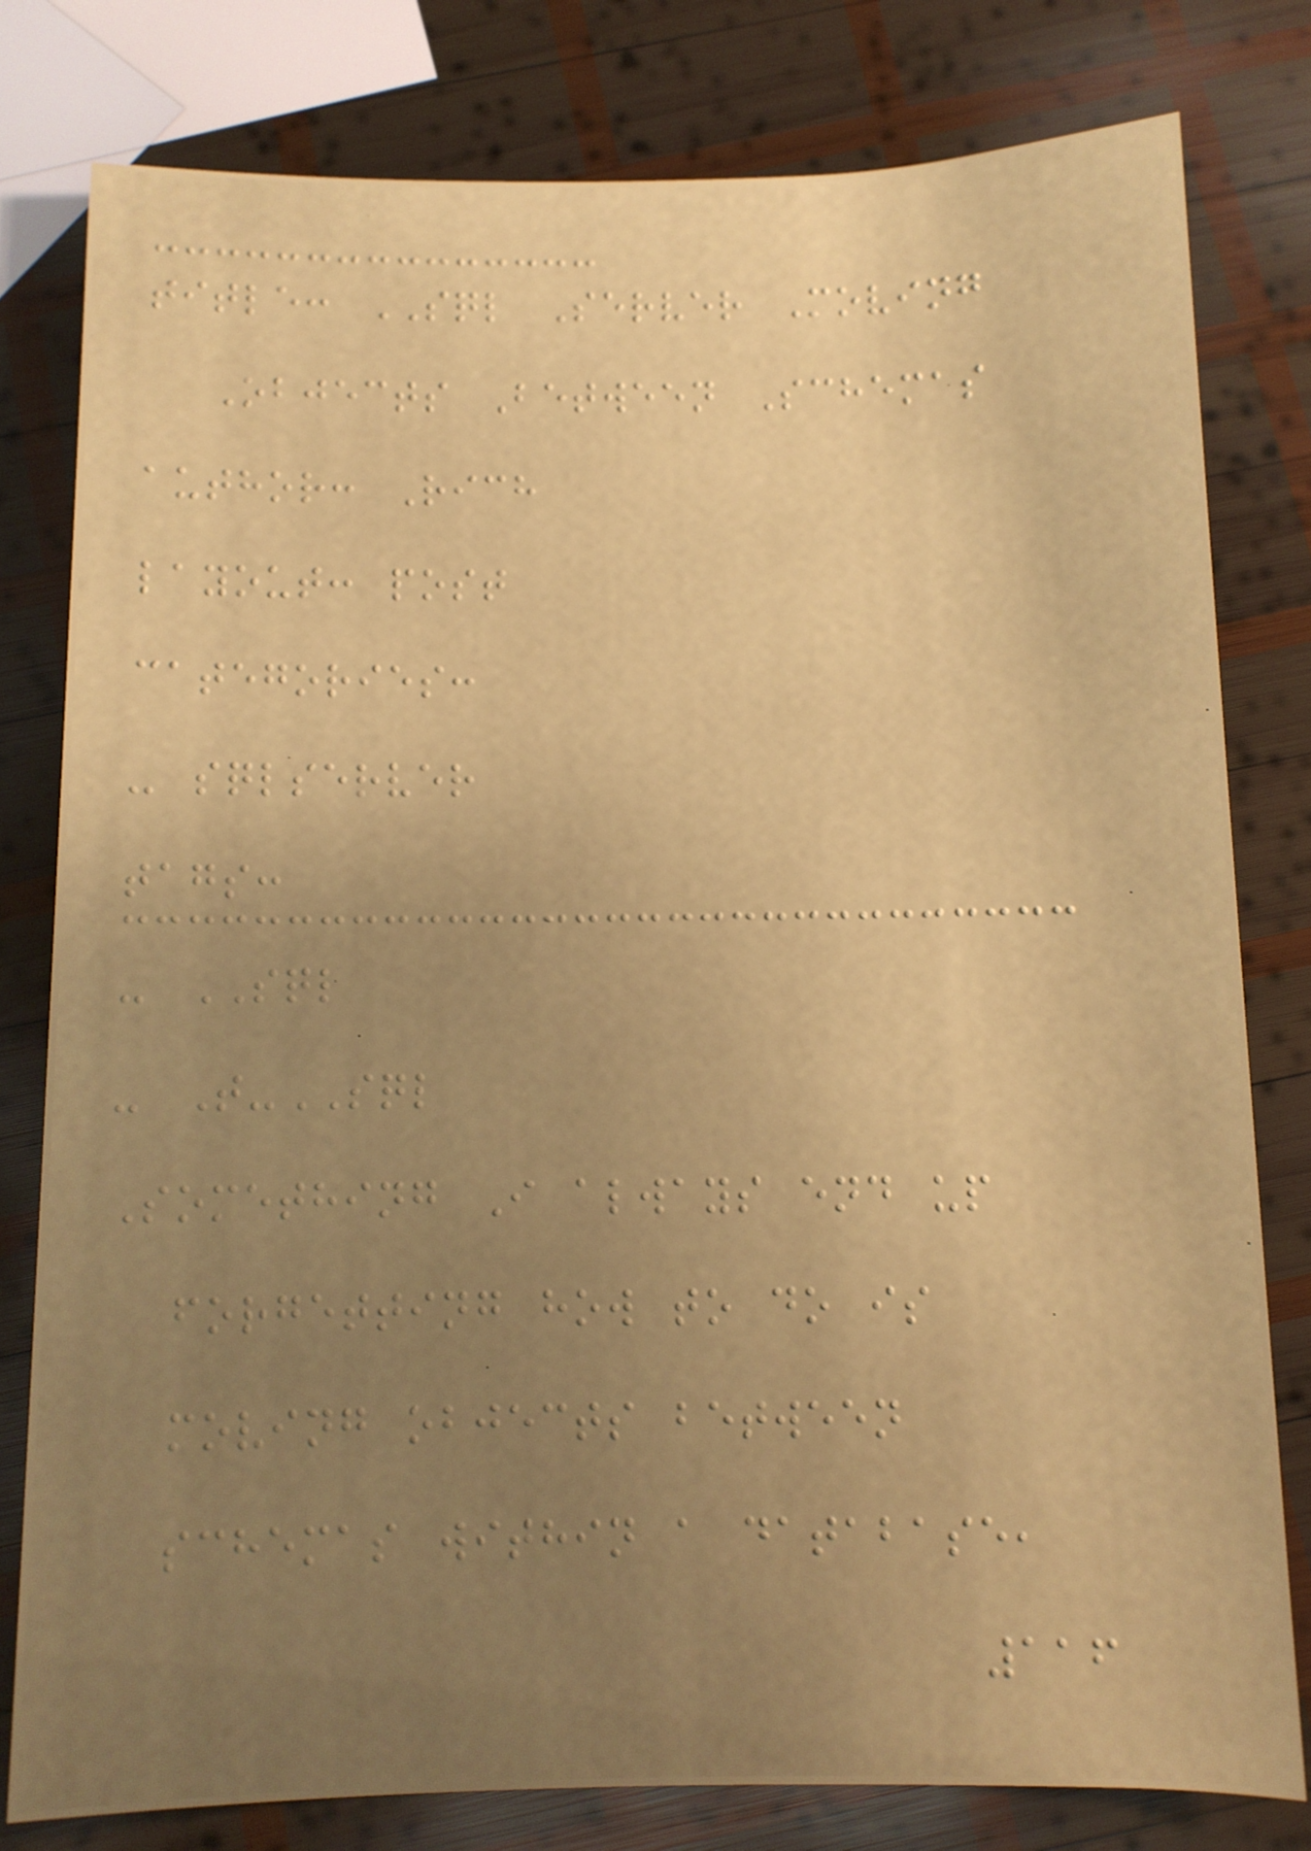title: SQL Server Moving
Objects Between Schemas
author: Rich
layout: post
categories:
- sqlserver
tags:
- SQL
- T-SQL
Something I always end up
forgetting how to do is
moving objects between
schemas within a database,
116
